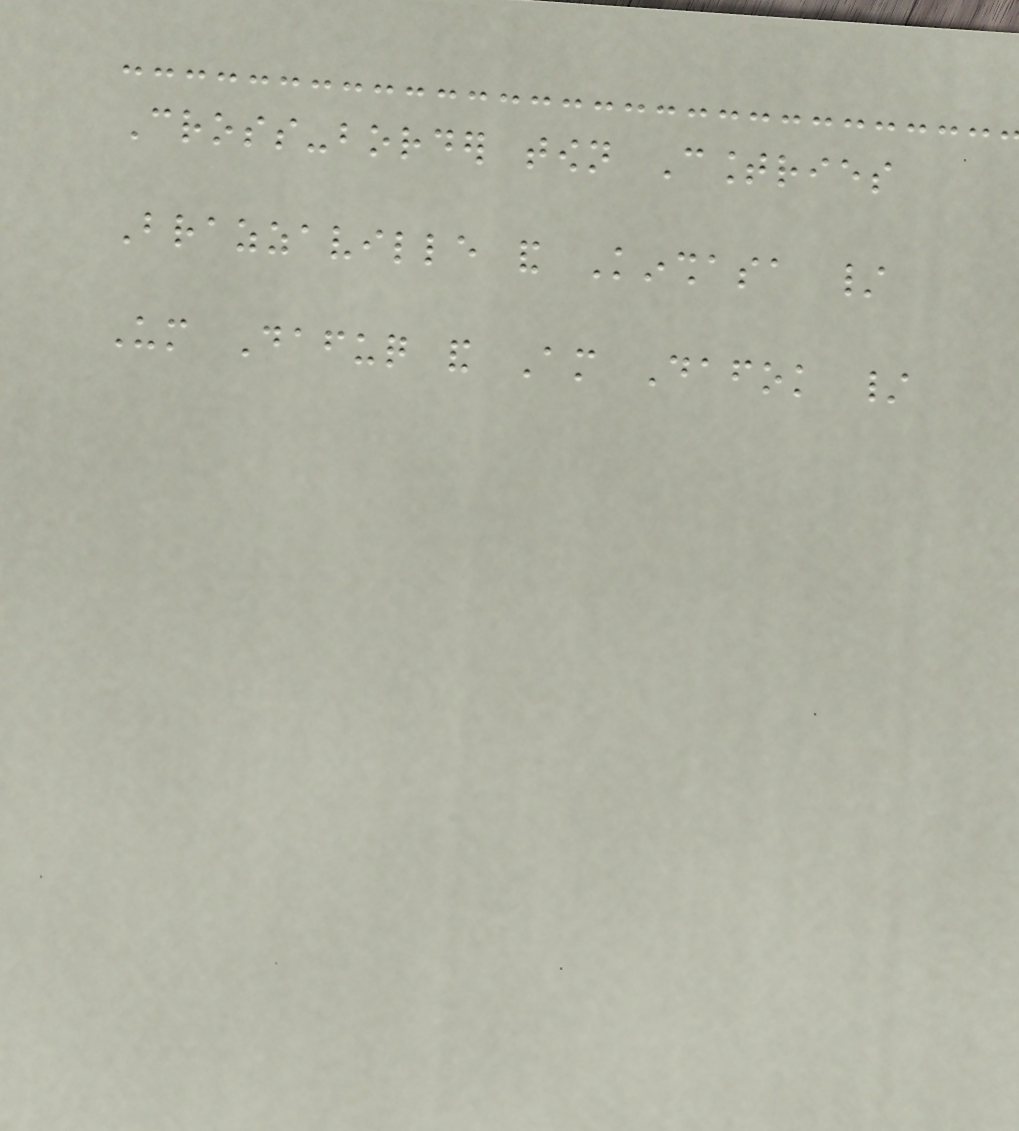Cross-border town Countries
Brazzaville and Kinshasa /
Um Dafuq and Am Dafok /
